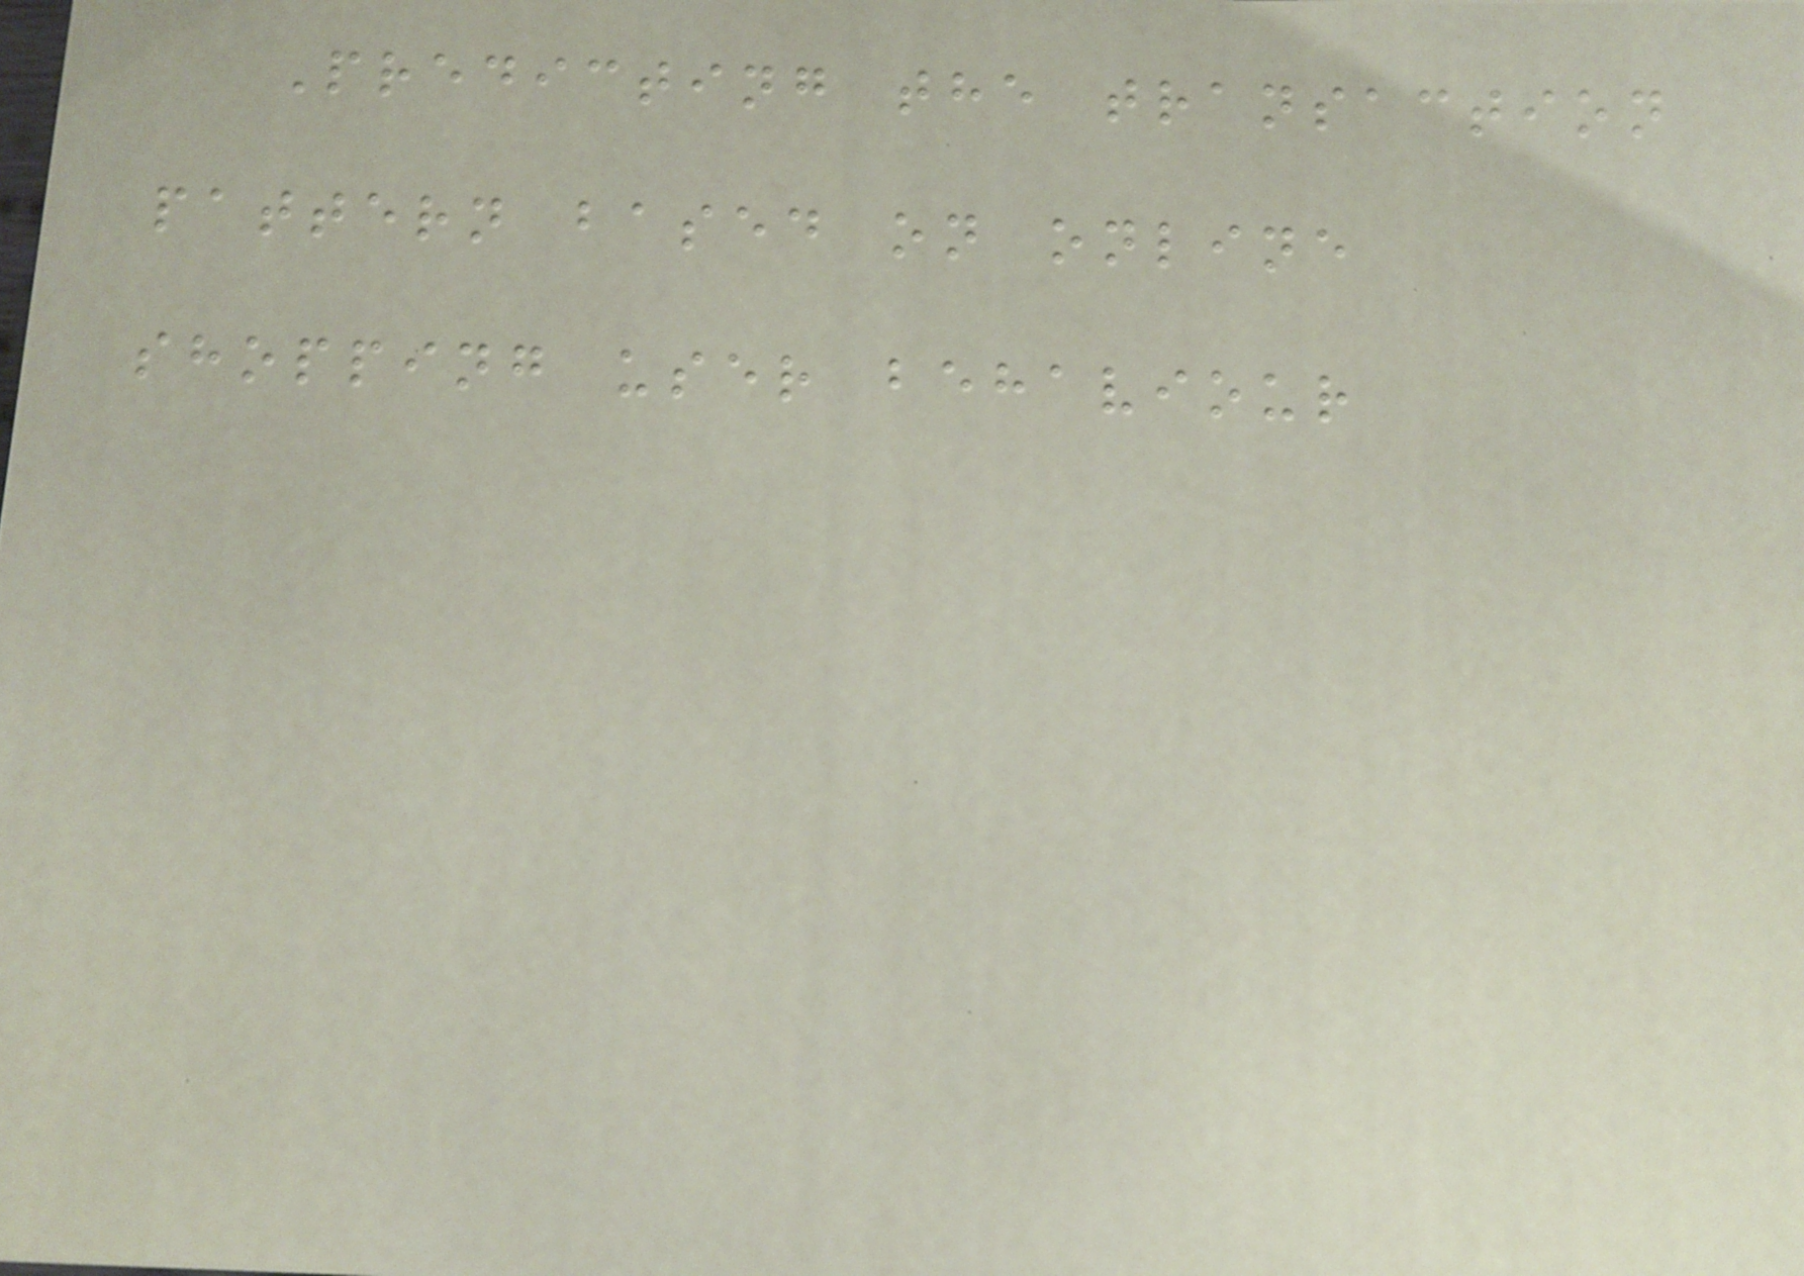Predicting the transaction
pattern based on online
shopping user behaviour
